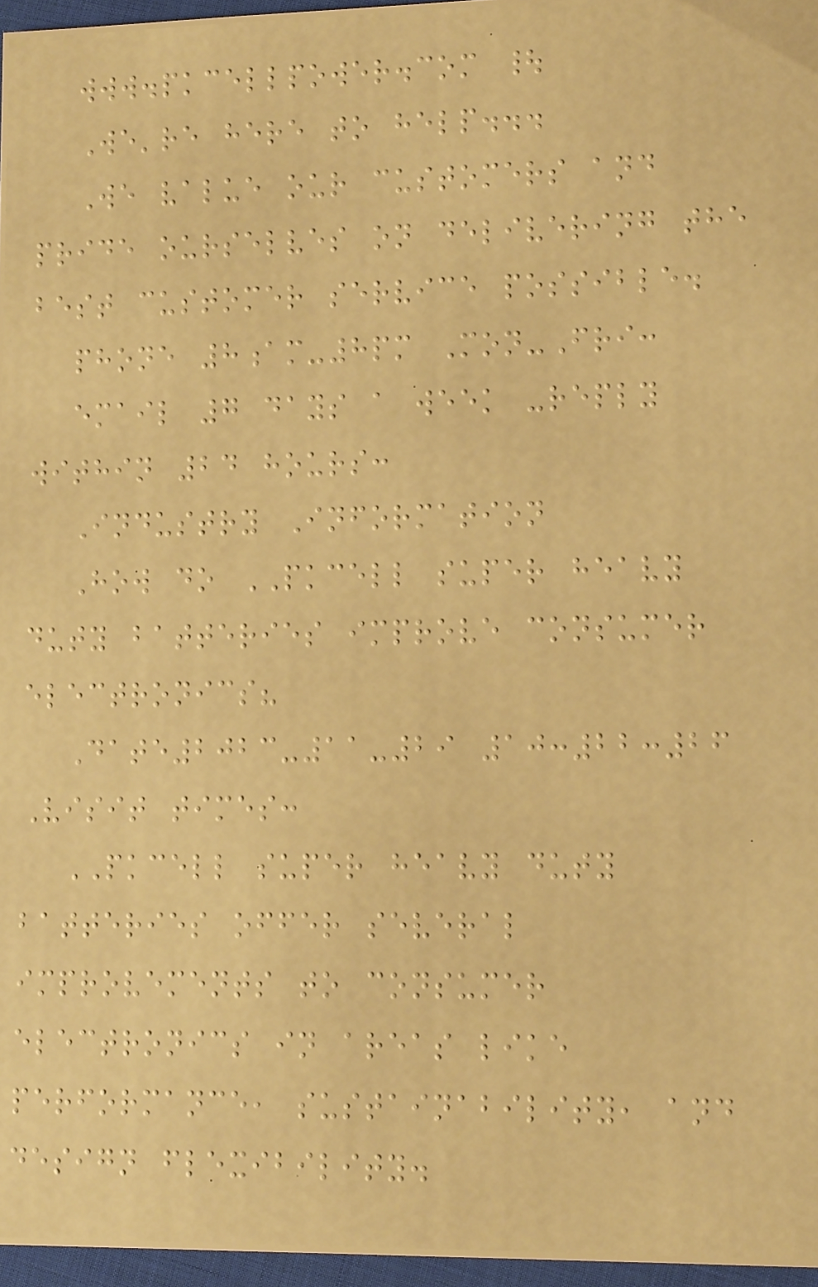www.pkcellpower.com |
We're here to help...
We value our customers and
pride ourselves on delivering the
best customer service possible.
phone 8am-8pm Mon-Fri:
email 7 days a week -reply
within 24 hours:
Industry Information
How do PKCELL super heavy
duty batteries improve consumer
electronics?
Date2023-11-29 10:22:26
Visit times:
PKCELL super heavy duty
batteries offer several
improvements to consumer
electronics in areas like
performance, sustainability, and
design flexibility.
